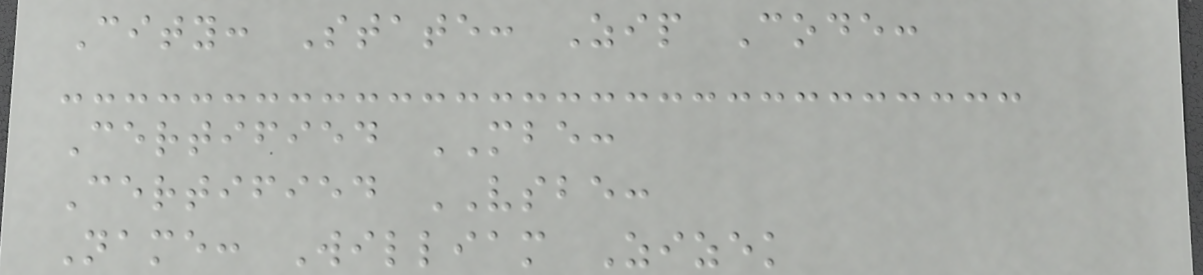City: State: Zip Code:
Certified MBE:
Certified VSBE:
Name: William Zizek
